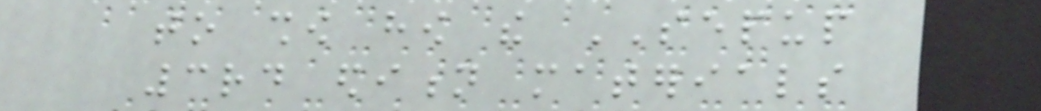to show how the SEPUP
3rd edition materials
